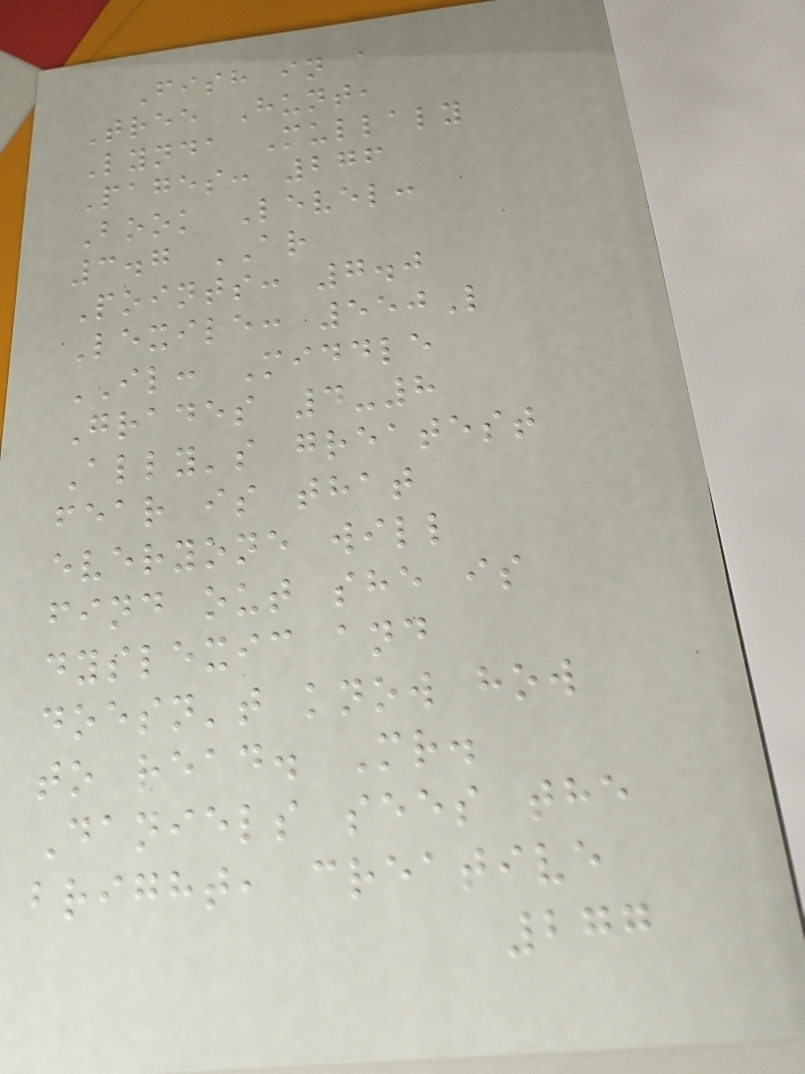Fish in a
Tree Hunt,
Lynda Mullaly
Pages: 276
Book Level:
3.7 AR
Points: 7.0
Lexile: 550L
IL: Middle
Grades 4-8
Ally's greatest
fear is that
everyone will
find out she is
dyslexic and
doesn't know how
to read. Mr.
Daniels sees the
bright, creative
277
